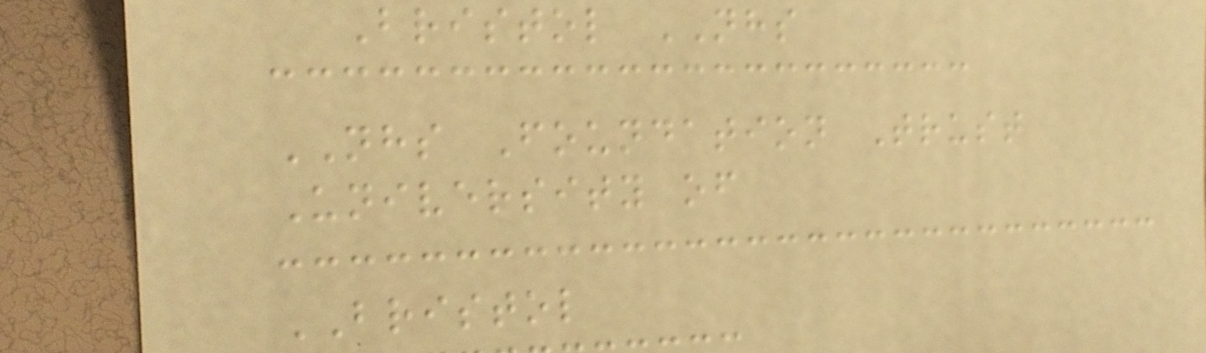Bristol NHS
NHS Foundation Trust
University of
BRISTOL
